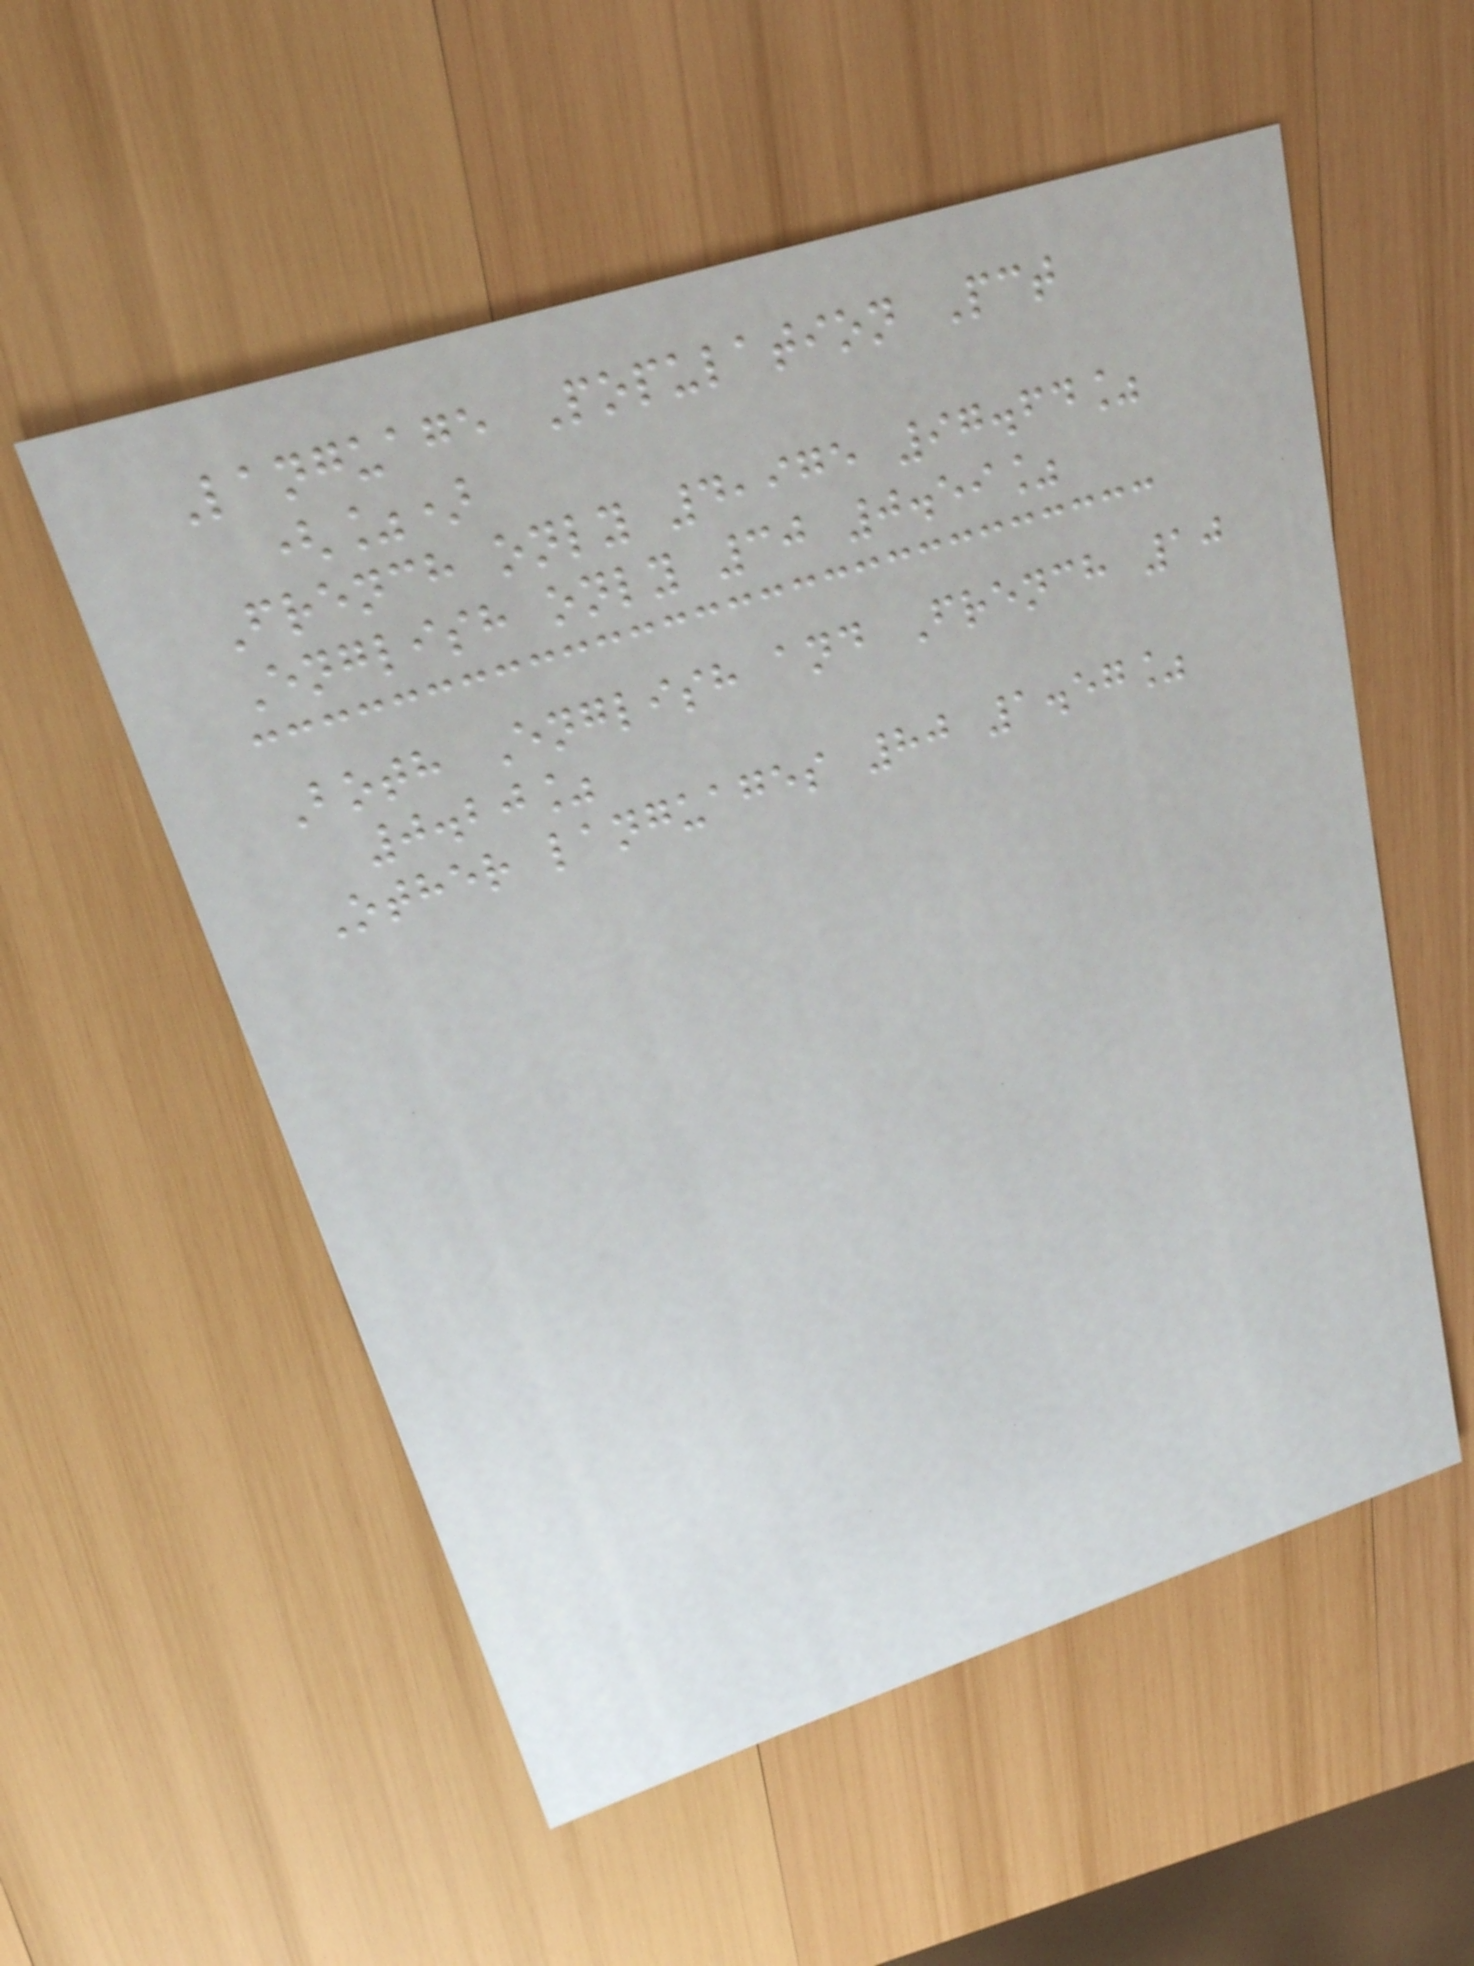Language Population Pct
(%)
French only 4,975 97.64%
English only 30 0.59%
Both English and French 10
0.20%
Other languages 80 1.57%
